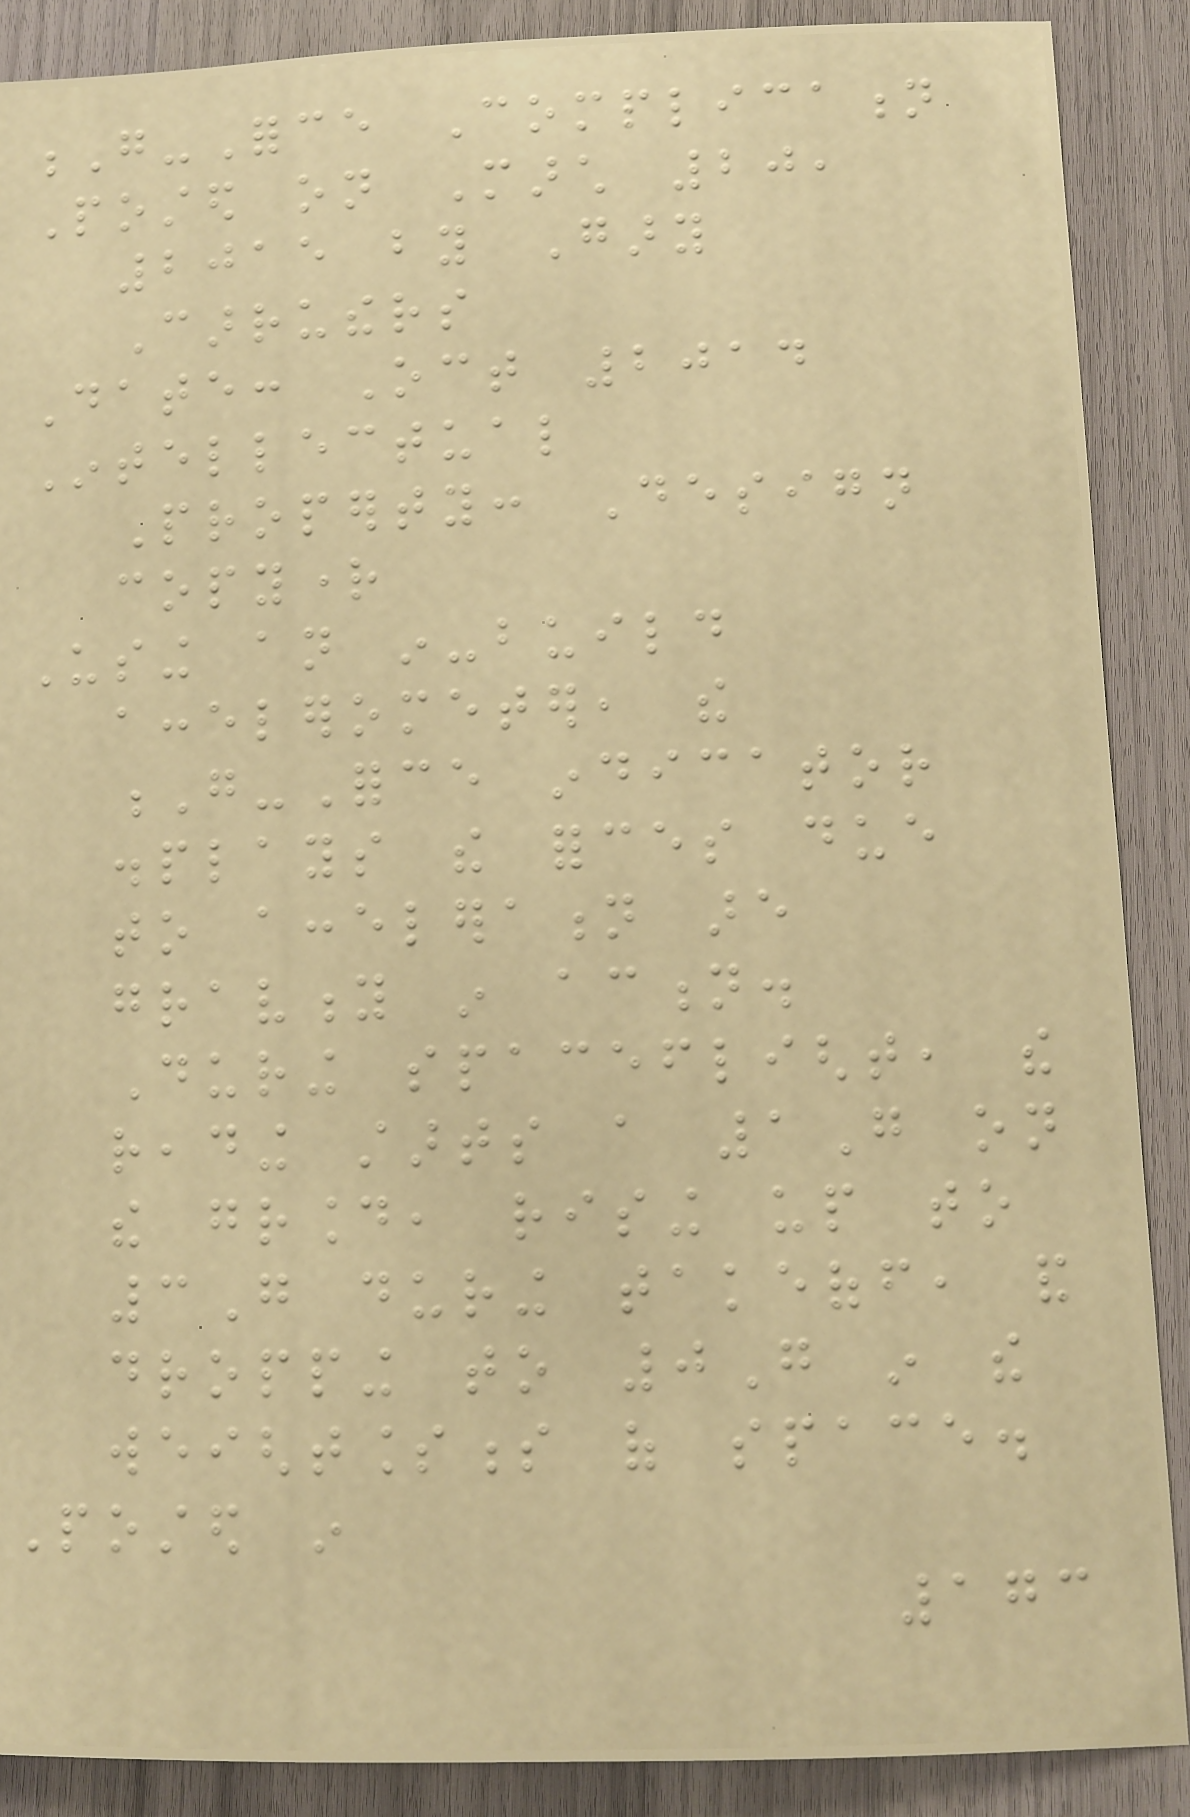G-Force Complication
Posted on March 20,
2015 by Gary
Carruthers
Date: Oct 2014
Intellectual
Property: Design
copyright
Using an in-build
accelerometer, the
G-Force indicator
displays the forces due
to acceleration are
gravity in action.
During spaceflight, the
reading starts a 1G on
the ground, rising up to
3G during takeoff, and
dropping to 0G in the
weightlessness of space.
Posted in
173
